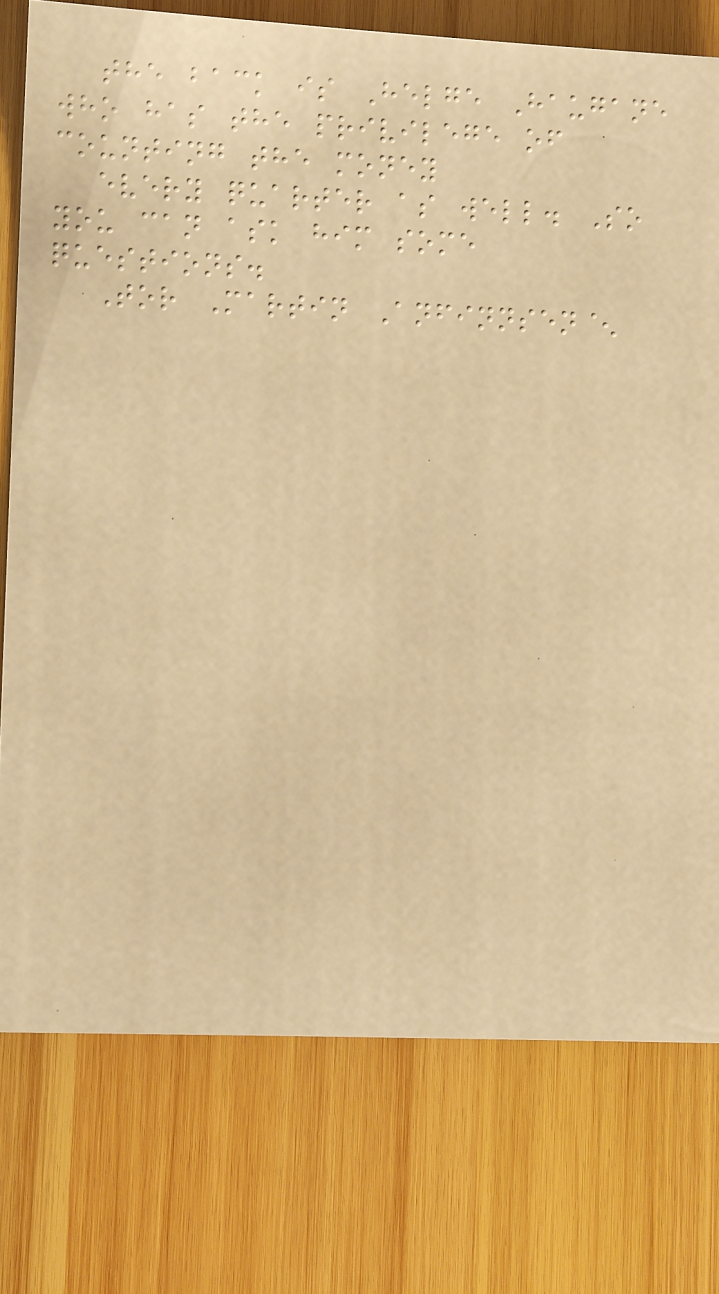the back is Helge Haugane
who has the privilege of
counting the money
every quarter as well. So
you can ask him some
questions.
Tor Martin Anfinnsen^
